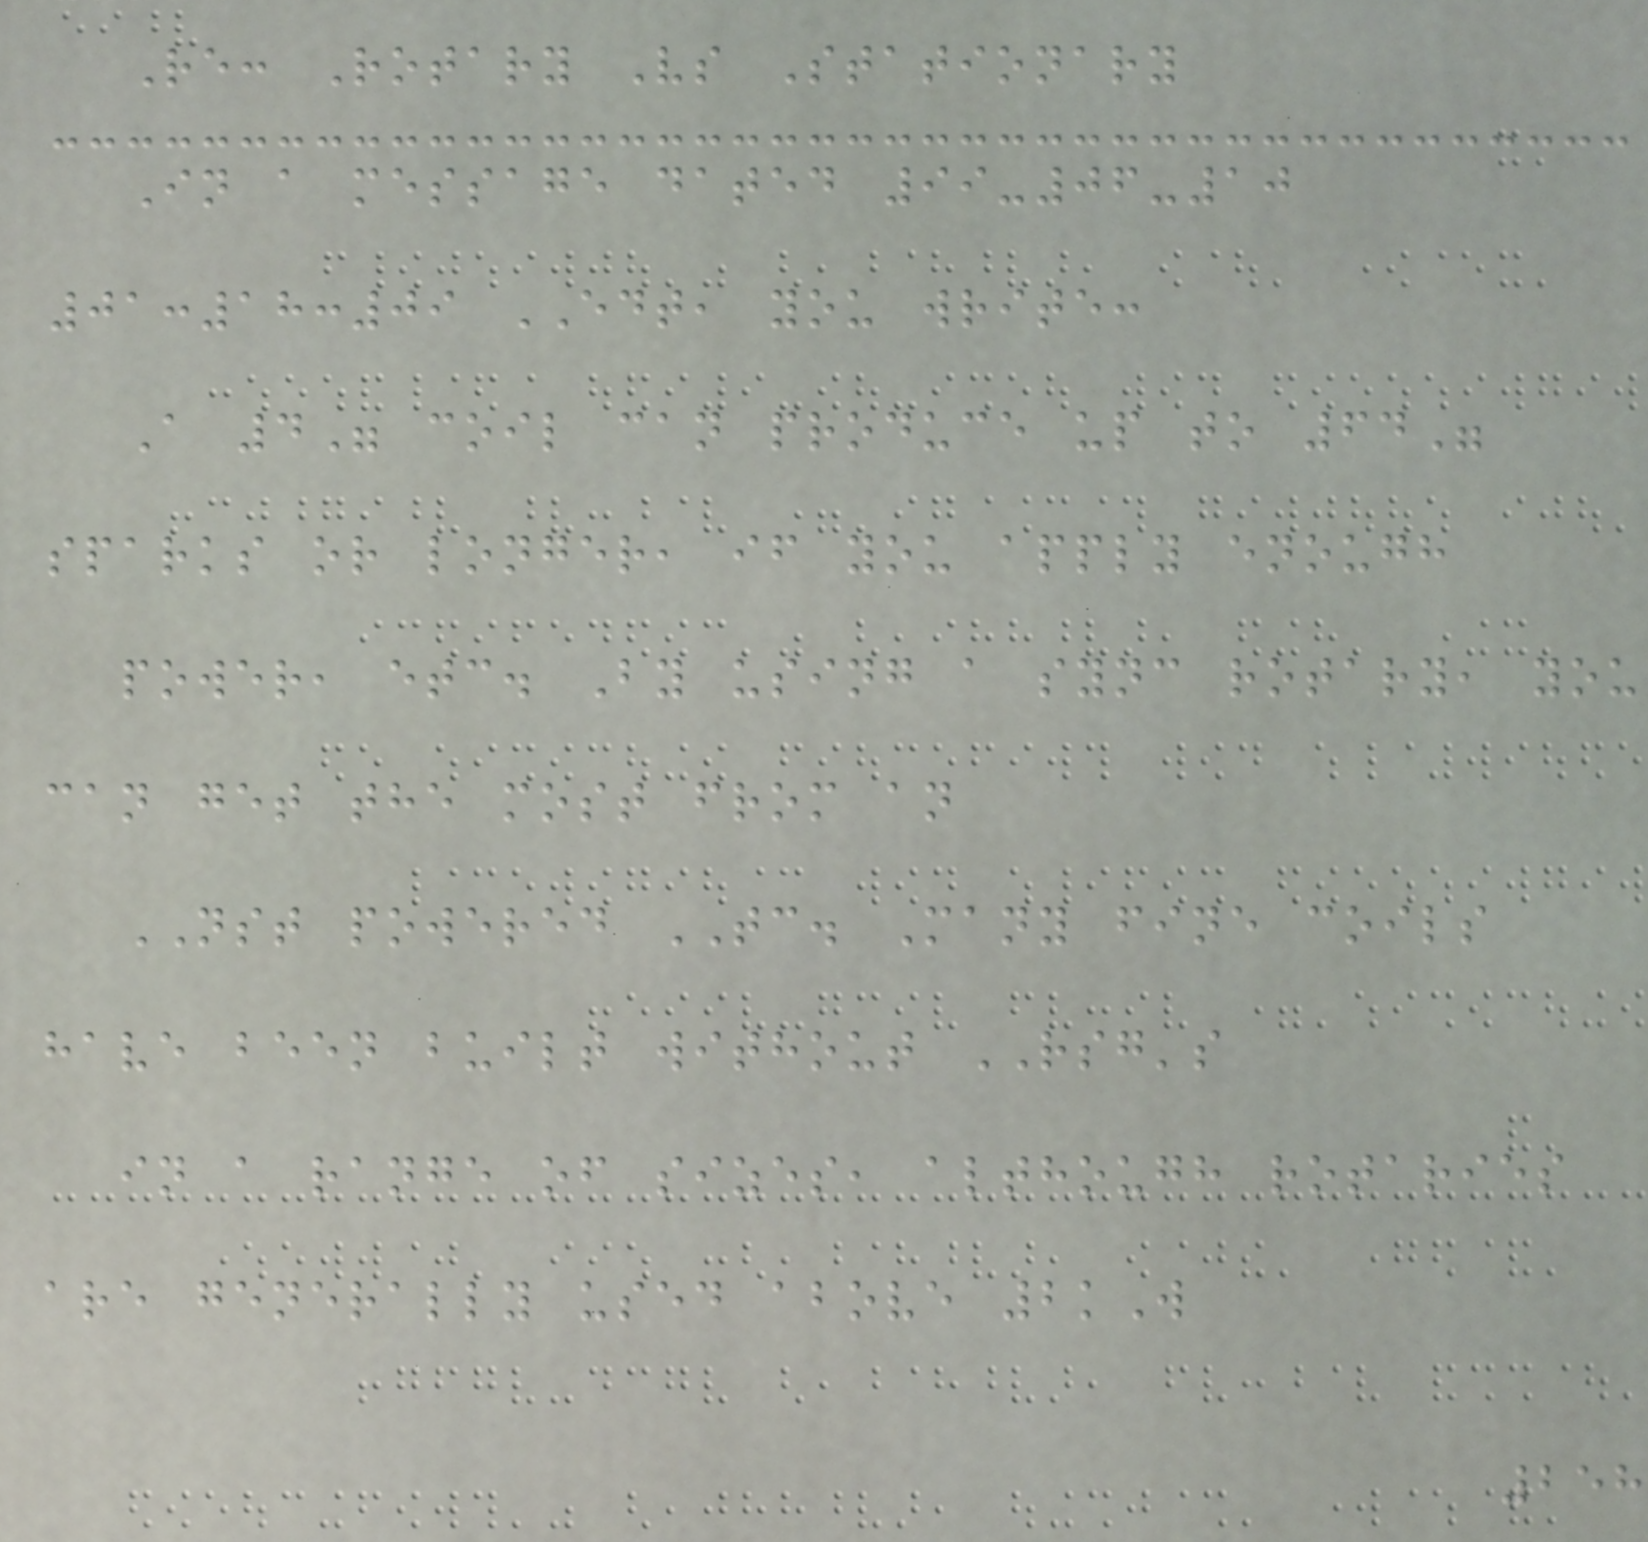Re: Rotary Vs Stationary
In a message dated 99-06-10
01:18:09 EDT, you write:
A 4" coil can produce up to 64"
sparks or longer, if you apply enough
power, etc. By using a sync rotary, you
can get the most from an
NST powered TC. Many fine coils
have been built without RSG's
in a range of sizes, although rotaries
are generally used above 2kW
258
